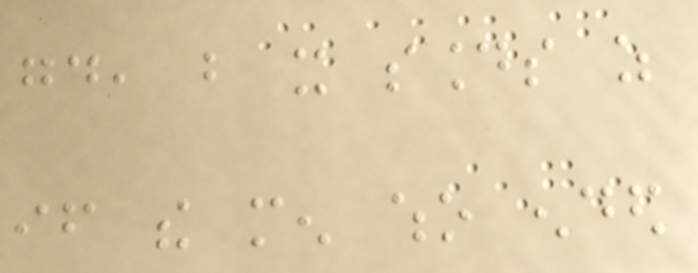good, but it sounds as
if the men who ended
